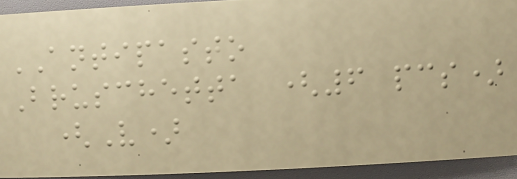ANTIPASTO
Bruschetta (6 pcs)
(V)
